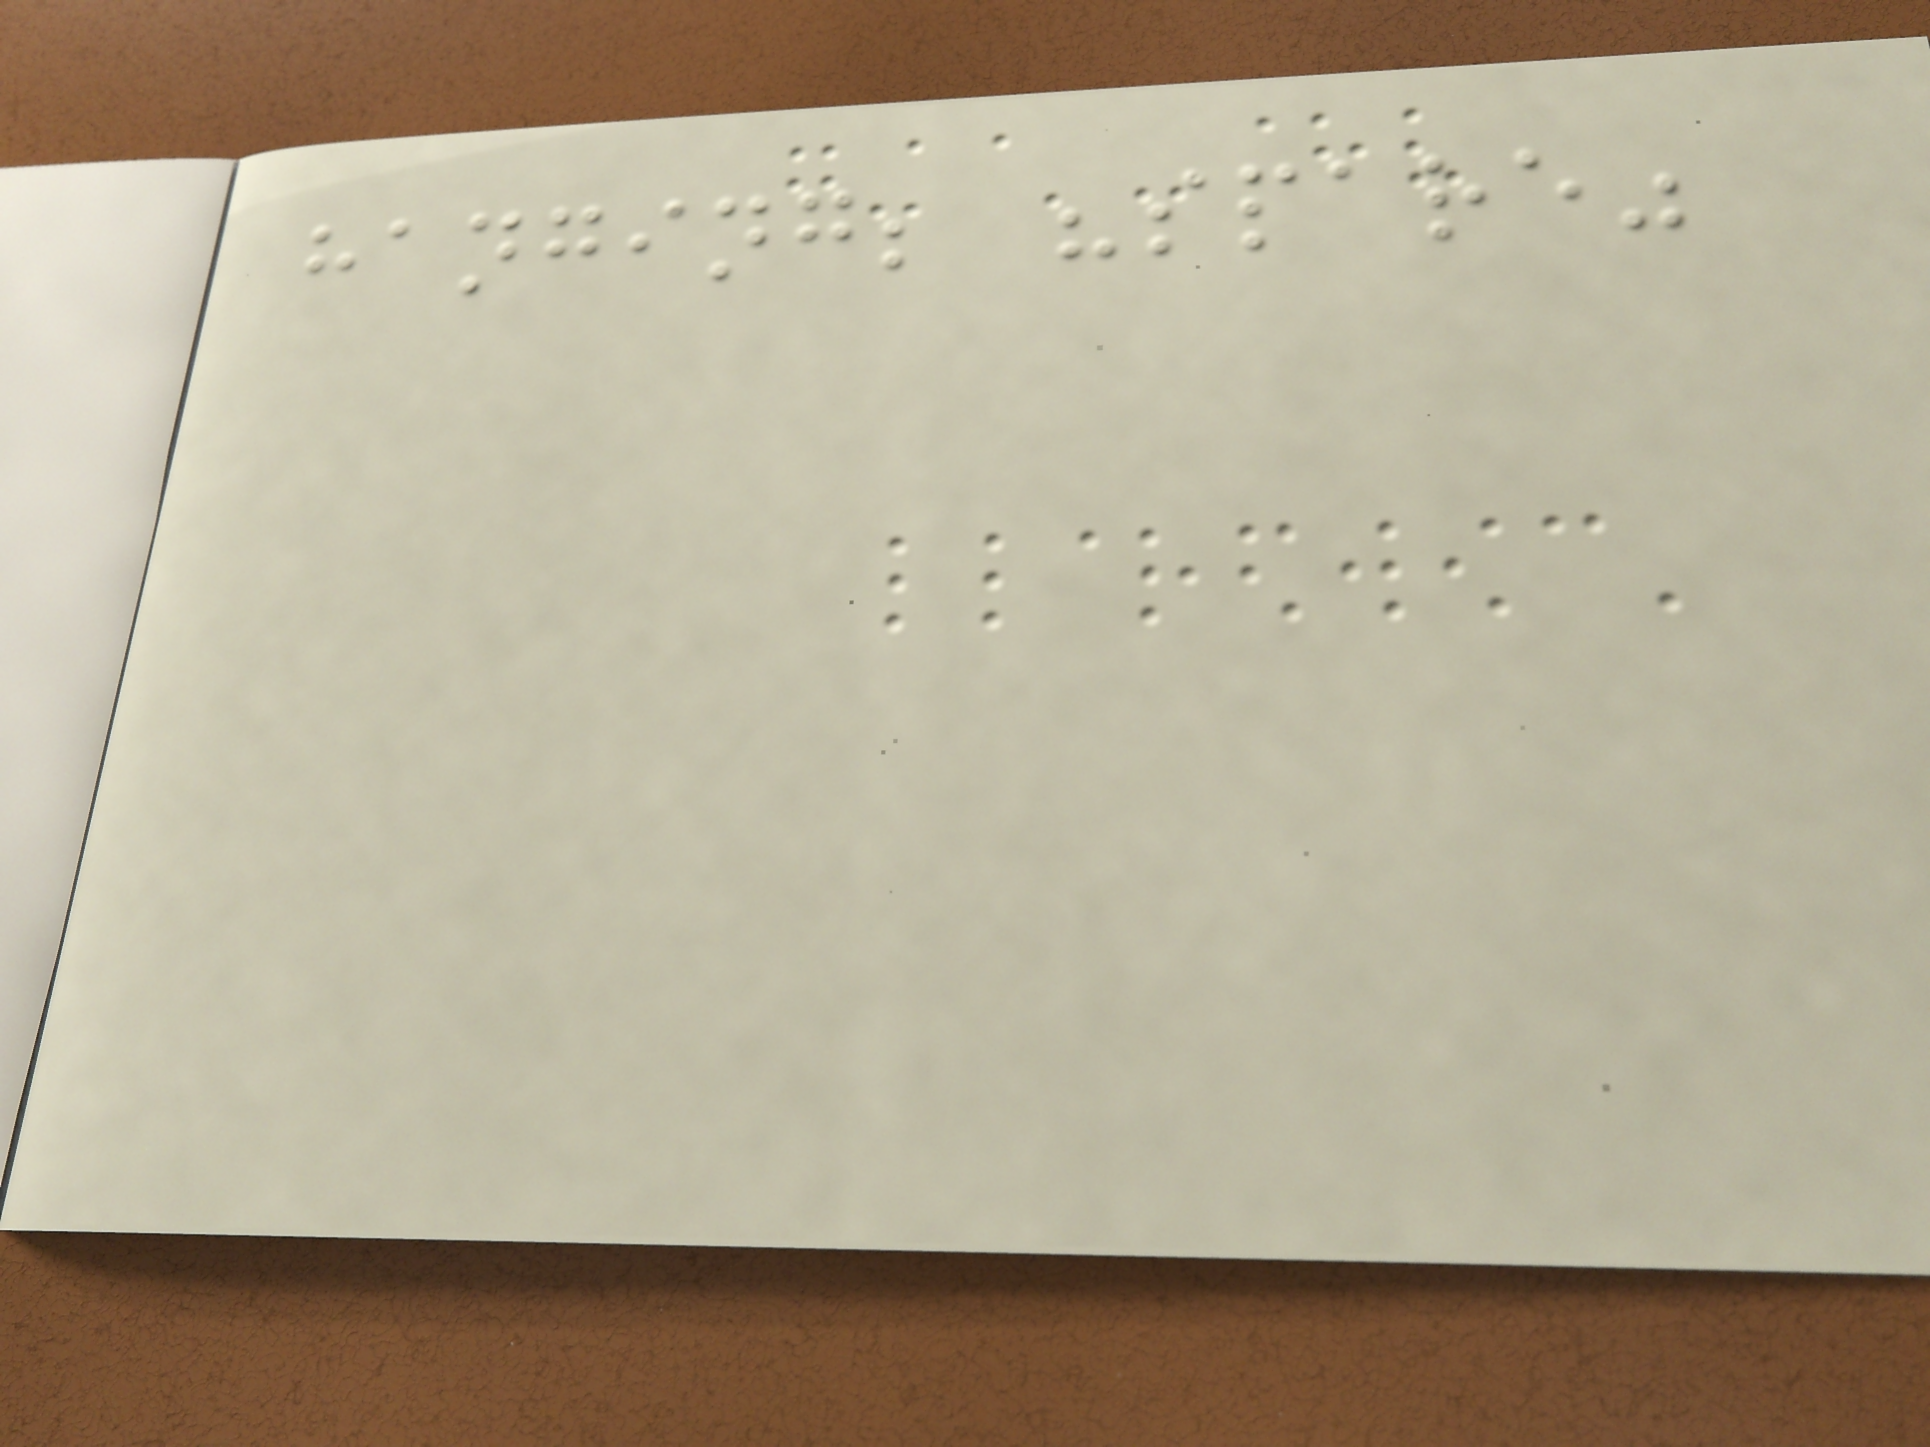hanging; "spare"
